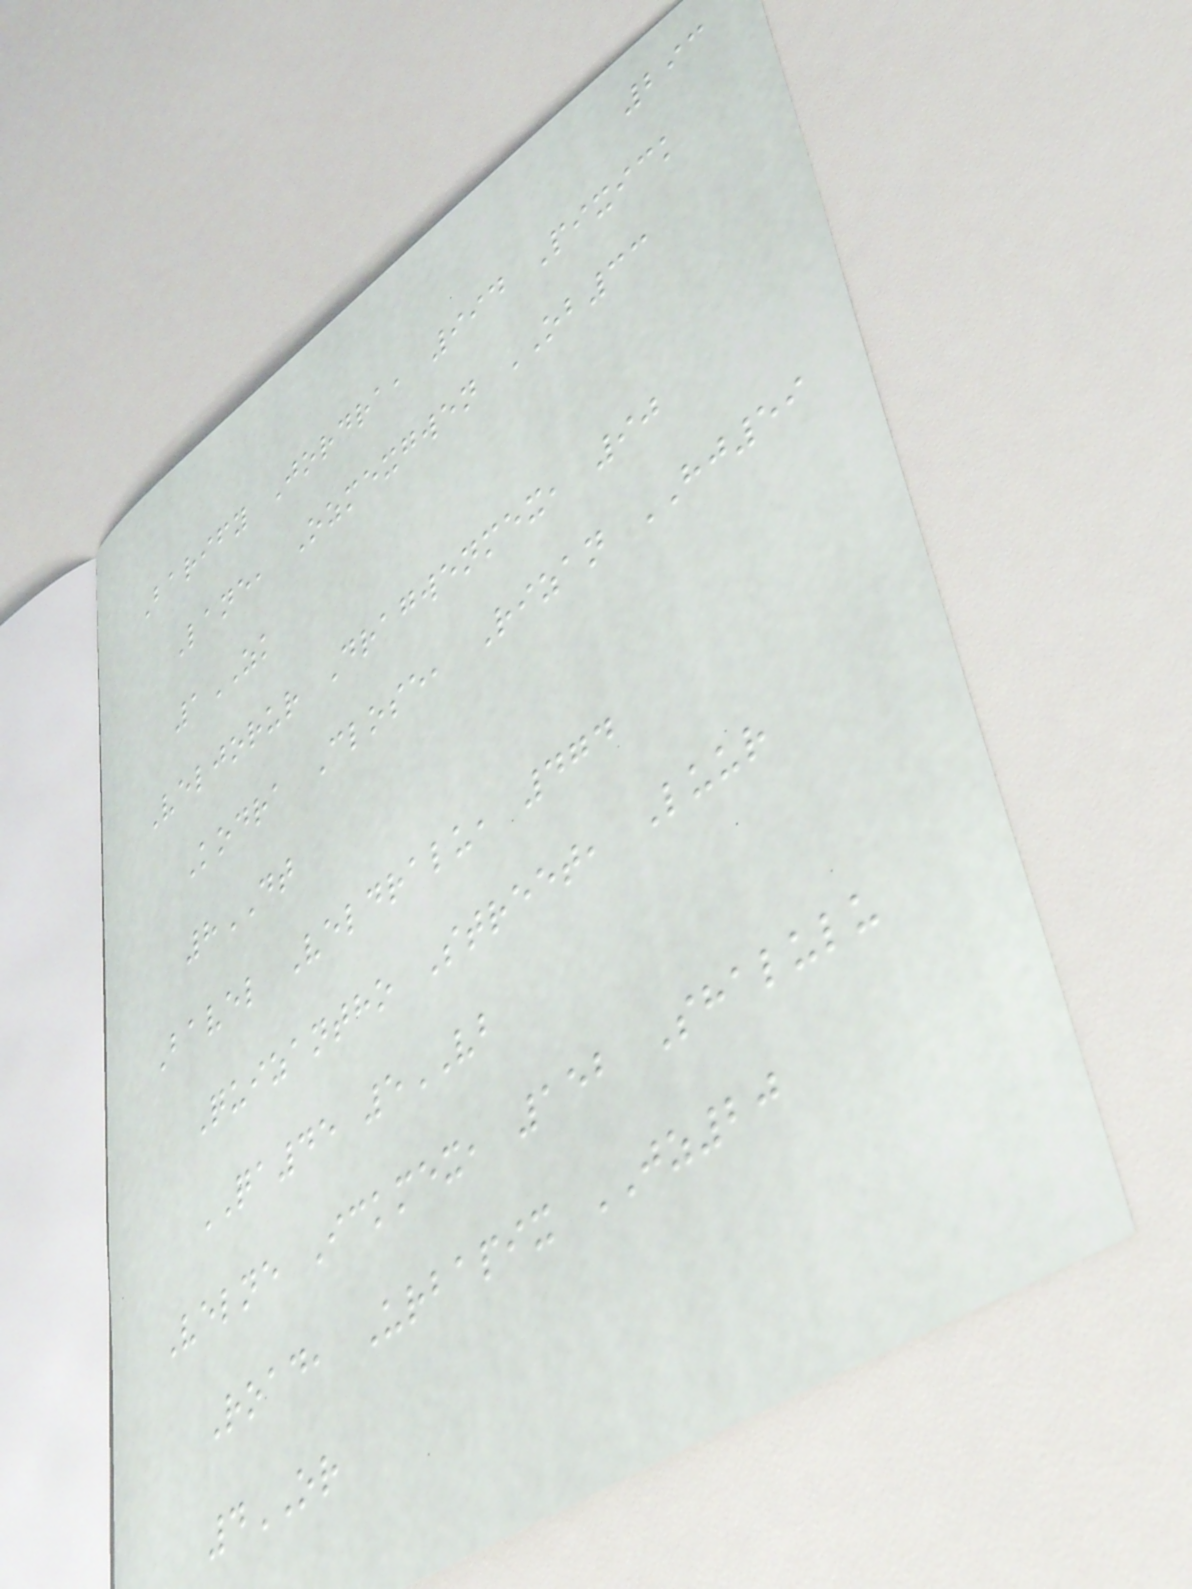293
Barify Jordra, 994 Pixick
Lane, Ozmexgwen OB33
1ZK
Veljorur Dragwenmex, 90
Kodra Close, Rizan HJ59
8DT
Bavel Veldralu, 474
Quizantho Street, Luur
QA45 5VB
Velne Ickmex, 152 Shalulu
Road, Urbapix JZ20
4OR
